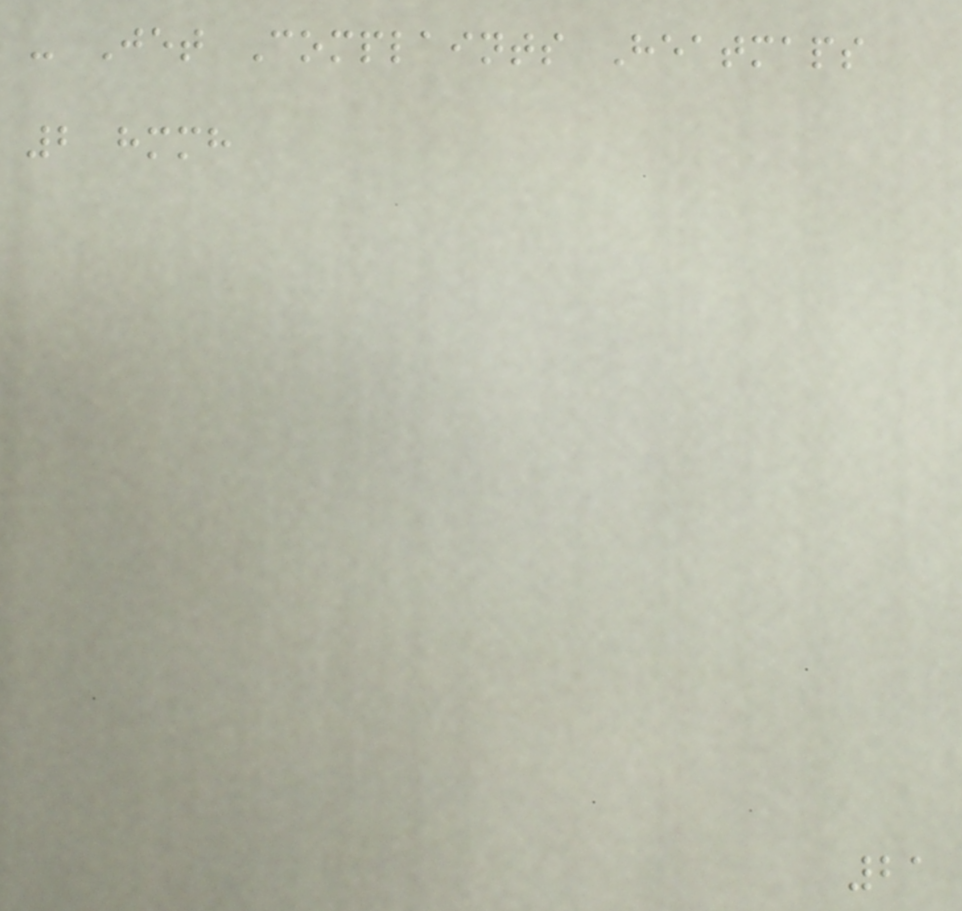- Jet Complaints Heatmaps
2 hmmh
21
